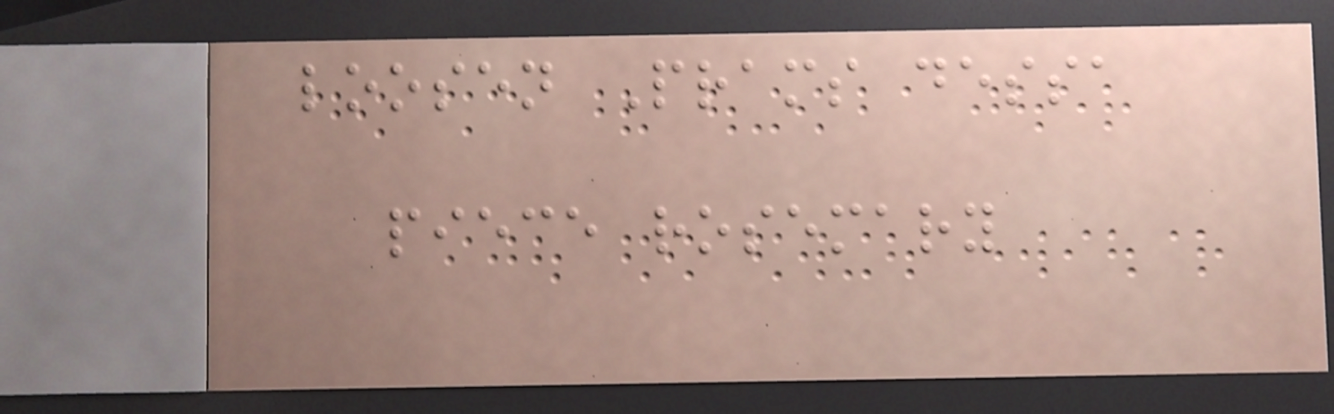loosen Prams dessa
piece rosemary
